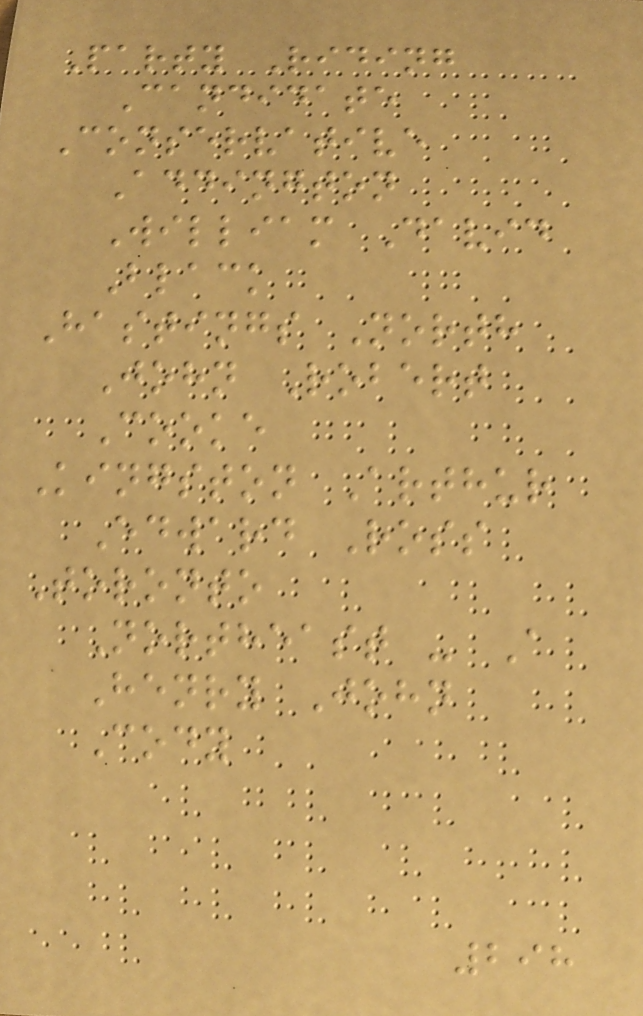Party Riding
Candidate
Conservative
Addington
William David
Black
Hastings North
John Robert
Cooke
Kingston Arthur
Edward Ross
Toronto
Northeast - A
Henry John
Cody
298
